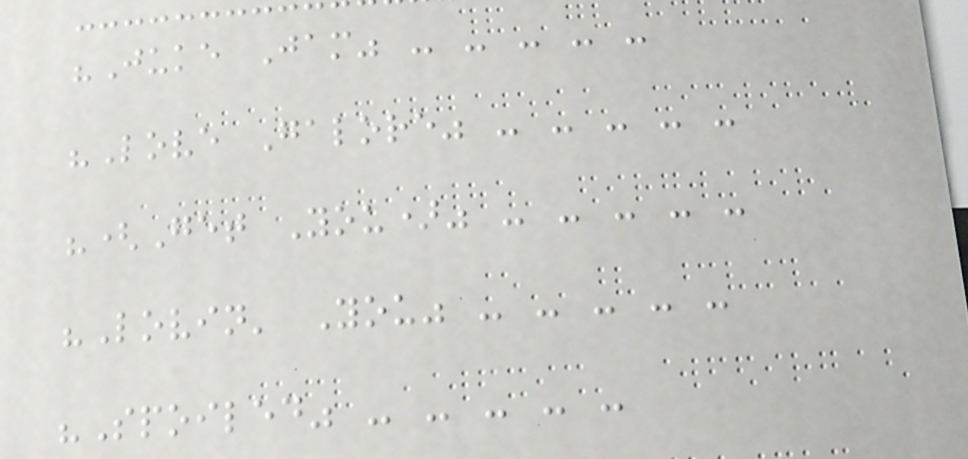"Juke Jam" - - - - -
"Love Galore" - - - - -
"(Get You)" - - - - -
"Lovin' You" - - - - -
"Spoiled" - - - - -
